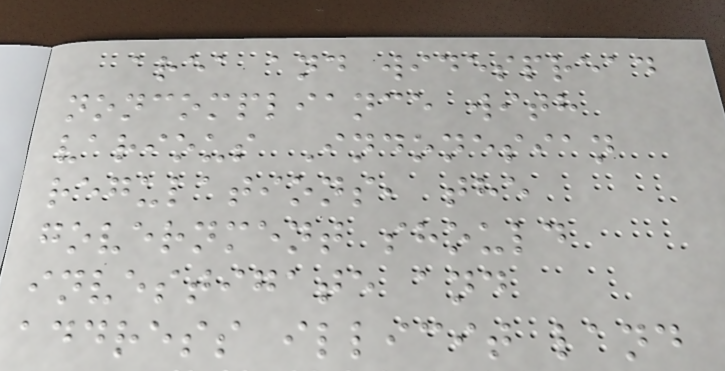area and widespread
noncompliance with
various Indonesian
regulations, the
government should
investigate and
address illicit land
